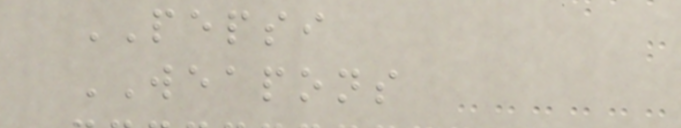PEPSI
WEAPONS
